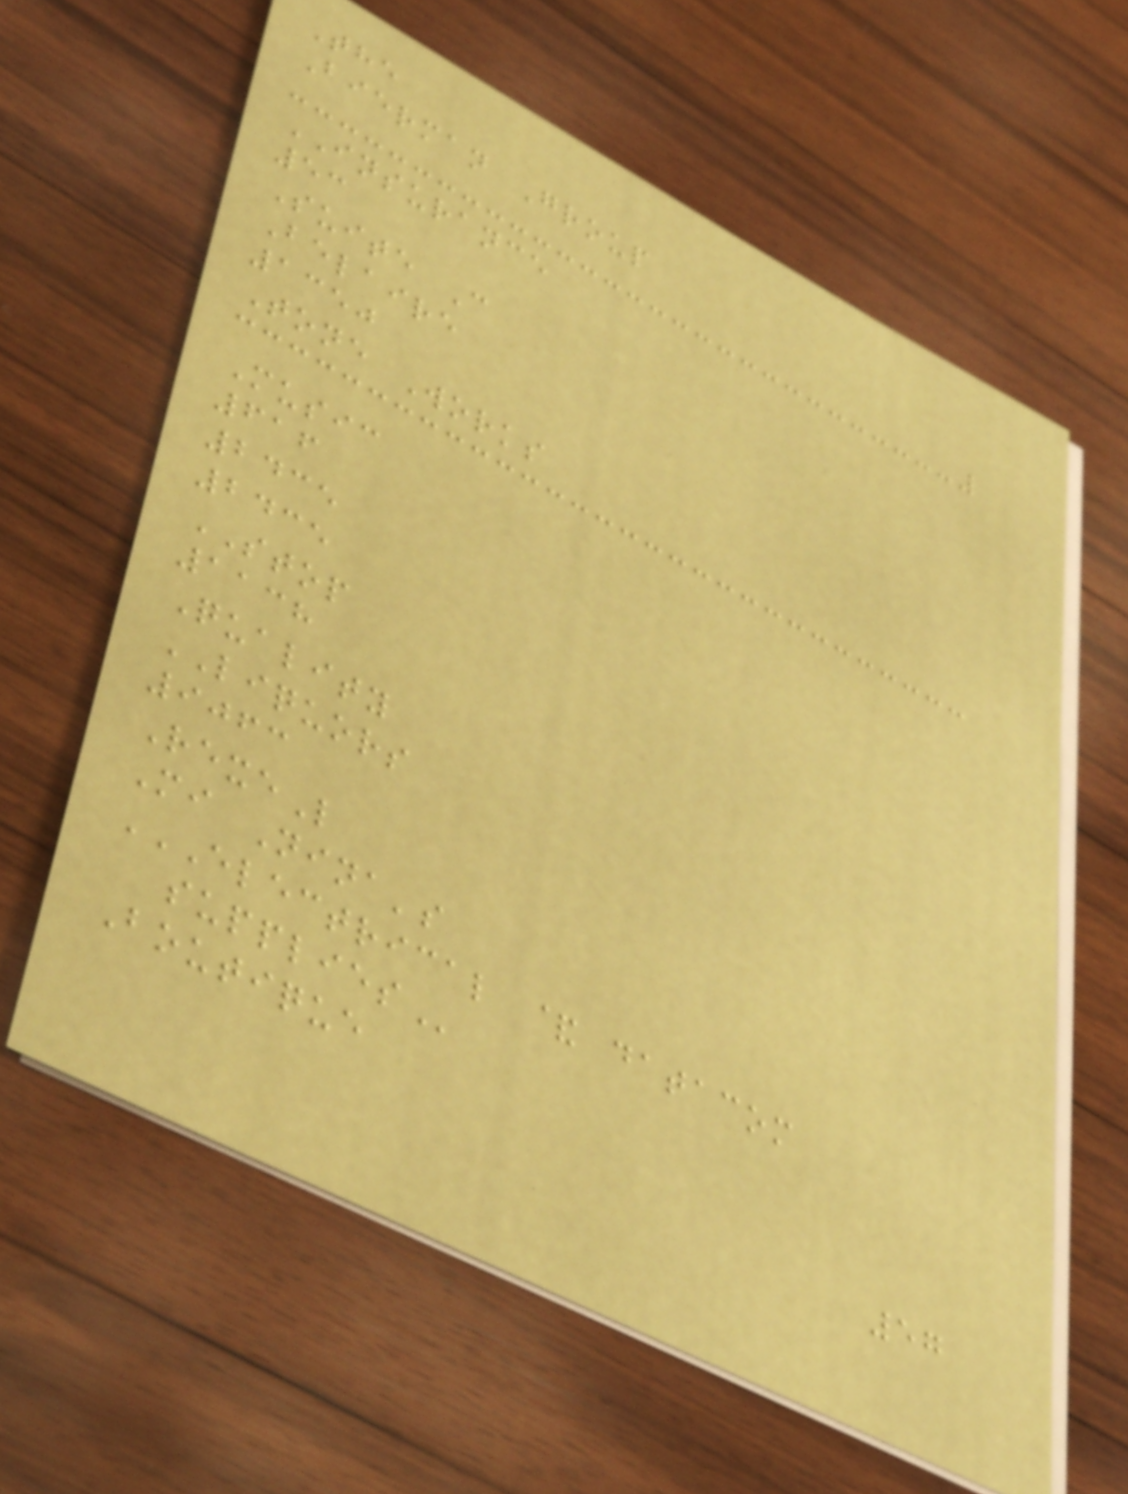The
Bierman Group
INSURANCE
53
Suite C
Belaire
1350
Tone Works
Music
616
2435
2435
STOP
1138
Quality
LIQUORS
9063
RexeL
Mi Nina's
ELECTRICAL & DATACOM
SUPPLIES
Boutique
57
